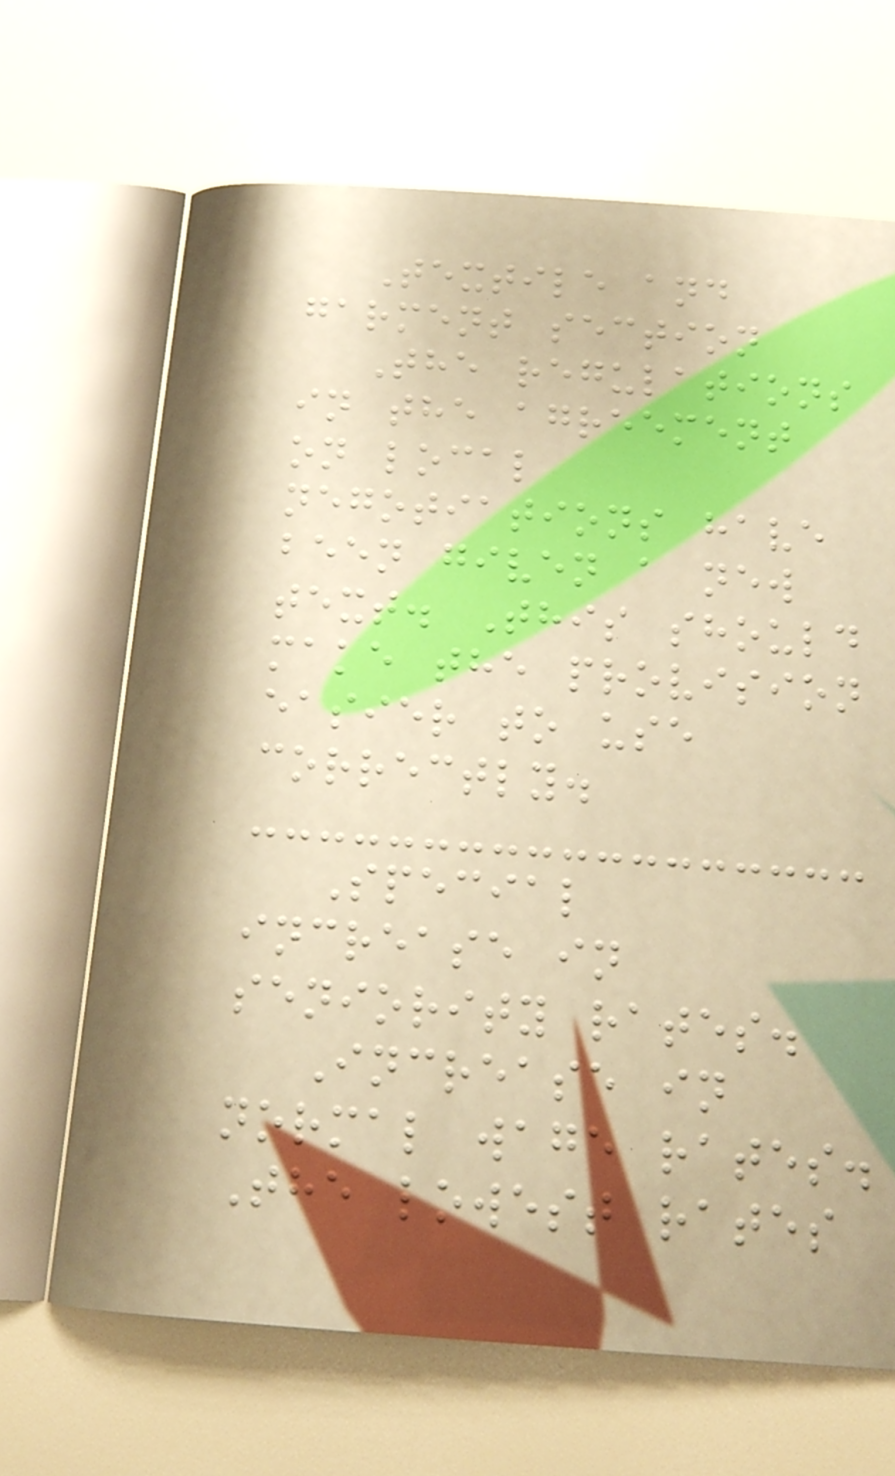Textile and
garment section
The regulations
in the agreement
on local
negotiations have
been given a new
text. This should
make the provision
easier to use
correctly.
Special
increase in
seniority rates.
Increase in
normal wage rates.
The lowest rates
